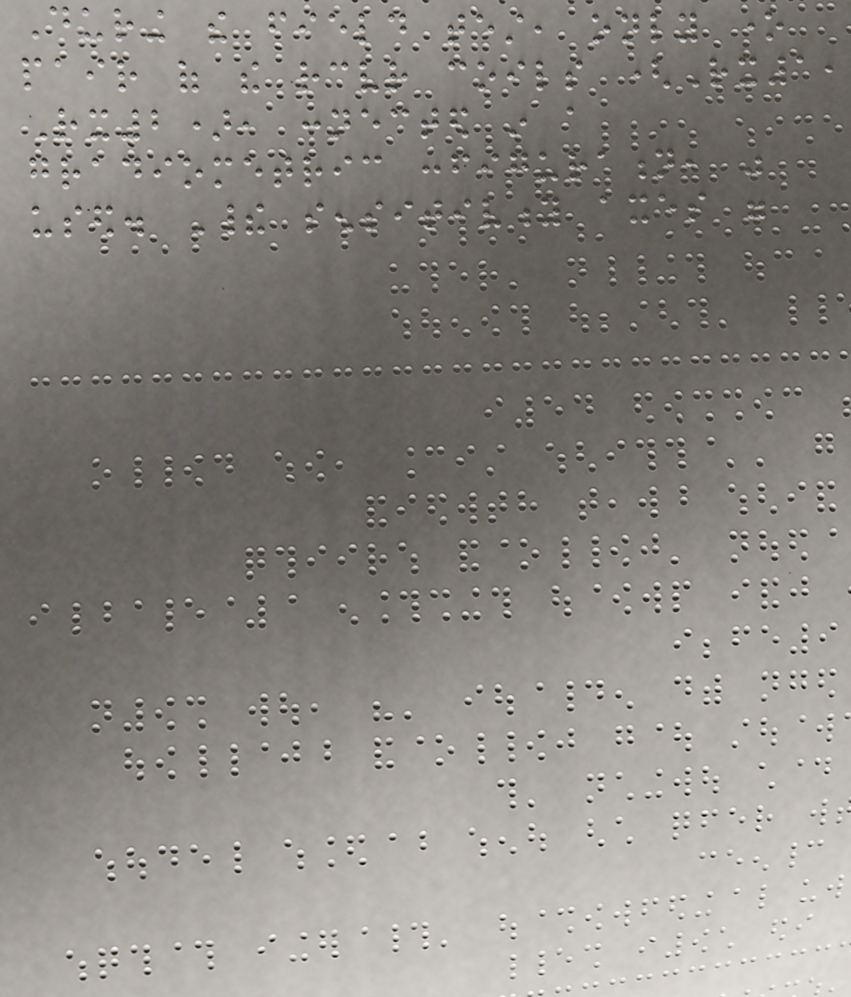During the field test, only one
pair of the receiver coils (Rx1,
Rx2), connected in a
gradiometric configuration, was
used. Their sensitivity axes were
